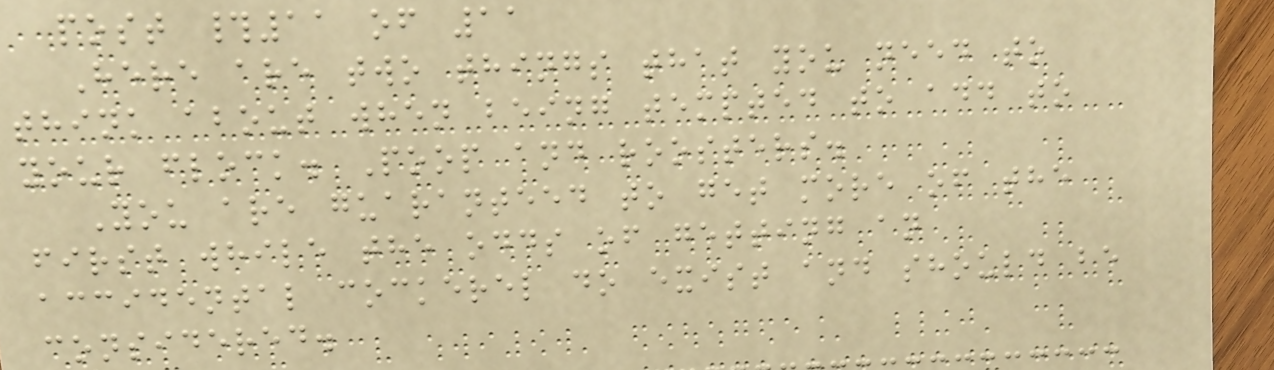post #11 of 11
Here are two things that you need to
think about when being tempted to add to
your flock. Poop and roosters.
You are guaranteed to get more of the
first while the odds of getting an
accidental cockerel do exist and should be
considered.
